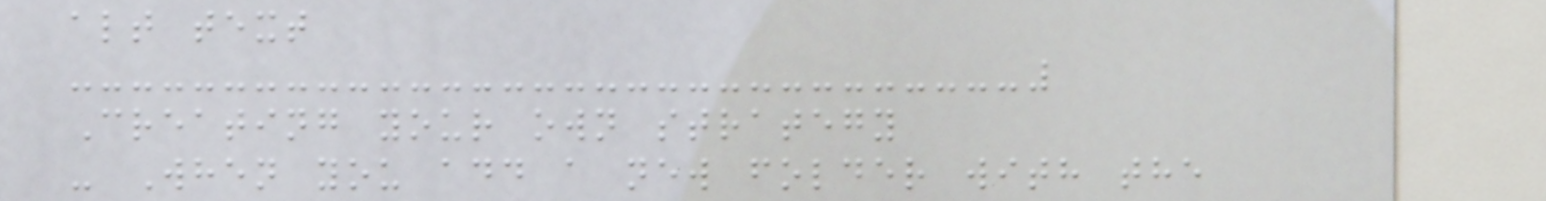alt text
Creating your own strategy
- When you add a new folder with the
